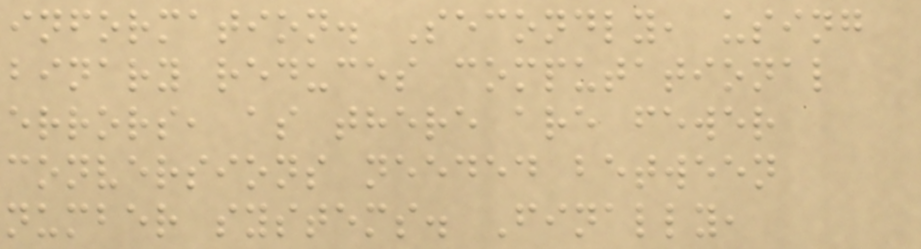information. Secondly, using
binary reduces computational
errors, as there are fewer
conversions needed between
number systems. Finally,
